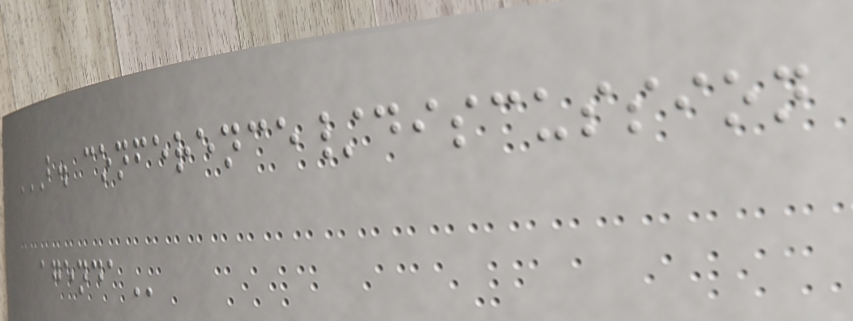B. CONFERENCE/DISCUSSION
AGENDA
